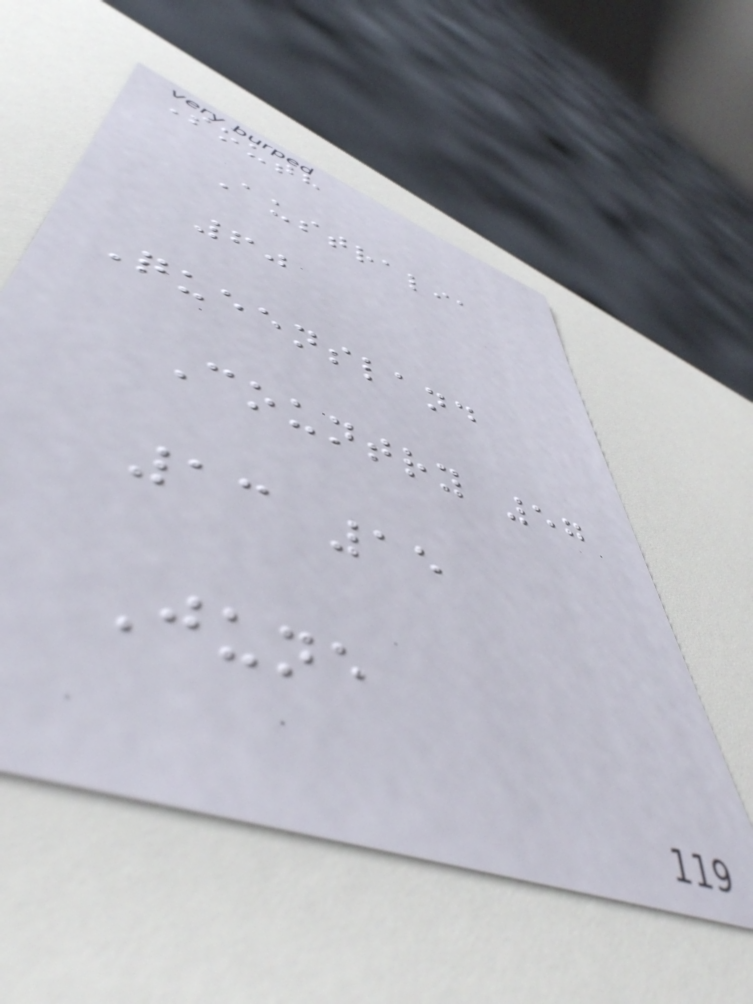South
Australia
60
Queensland
Country 57
13 15
June
